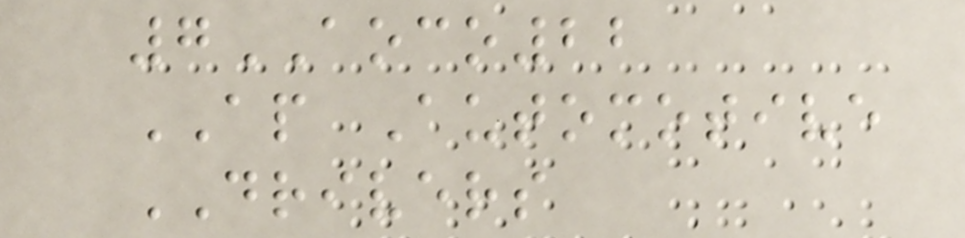7AOCO22
AP Automotive
DRIVERS
